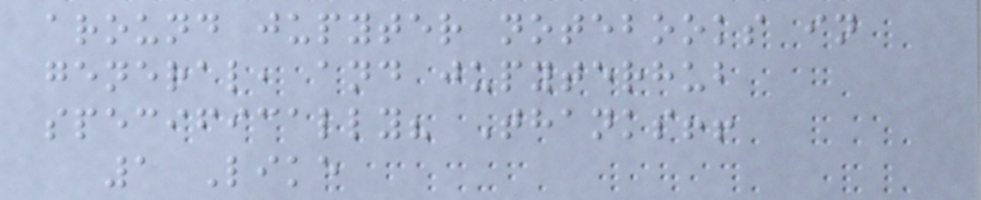around jupyter notebooks in
general, and jupyterhub
specifically? Thanks!!
1 Like
